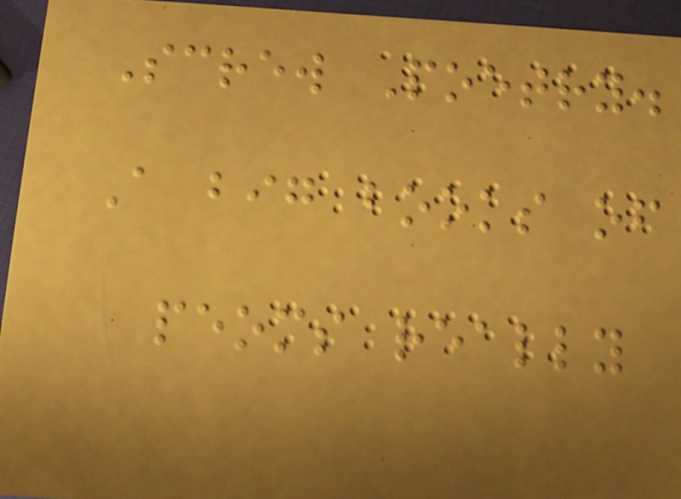Screw Poetry.
A big books of
peoms really
